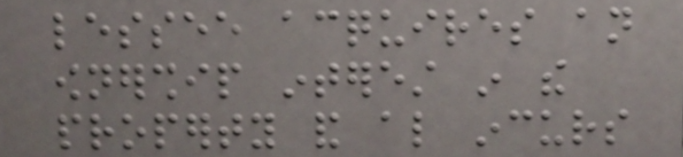lessee acquires an
ownership interest in the
property and also incurs
